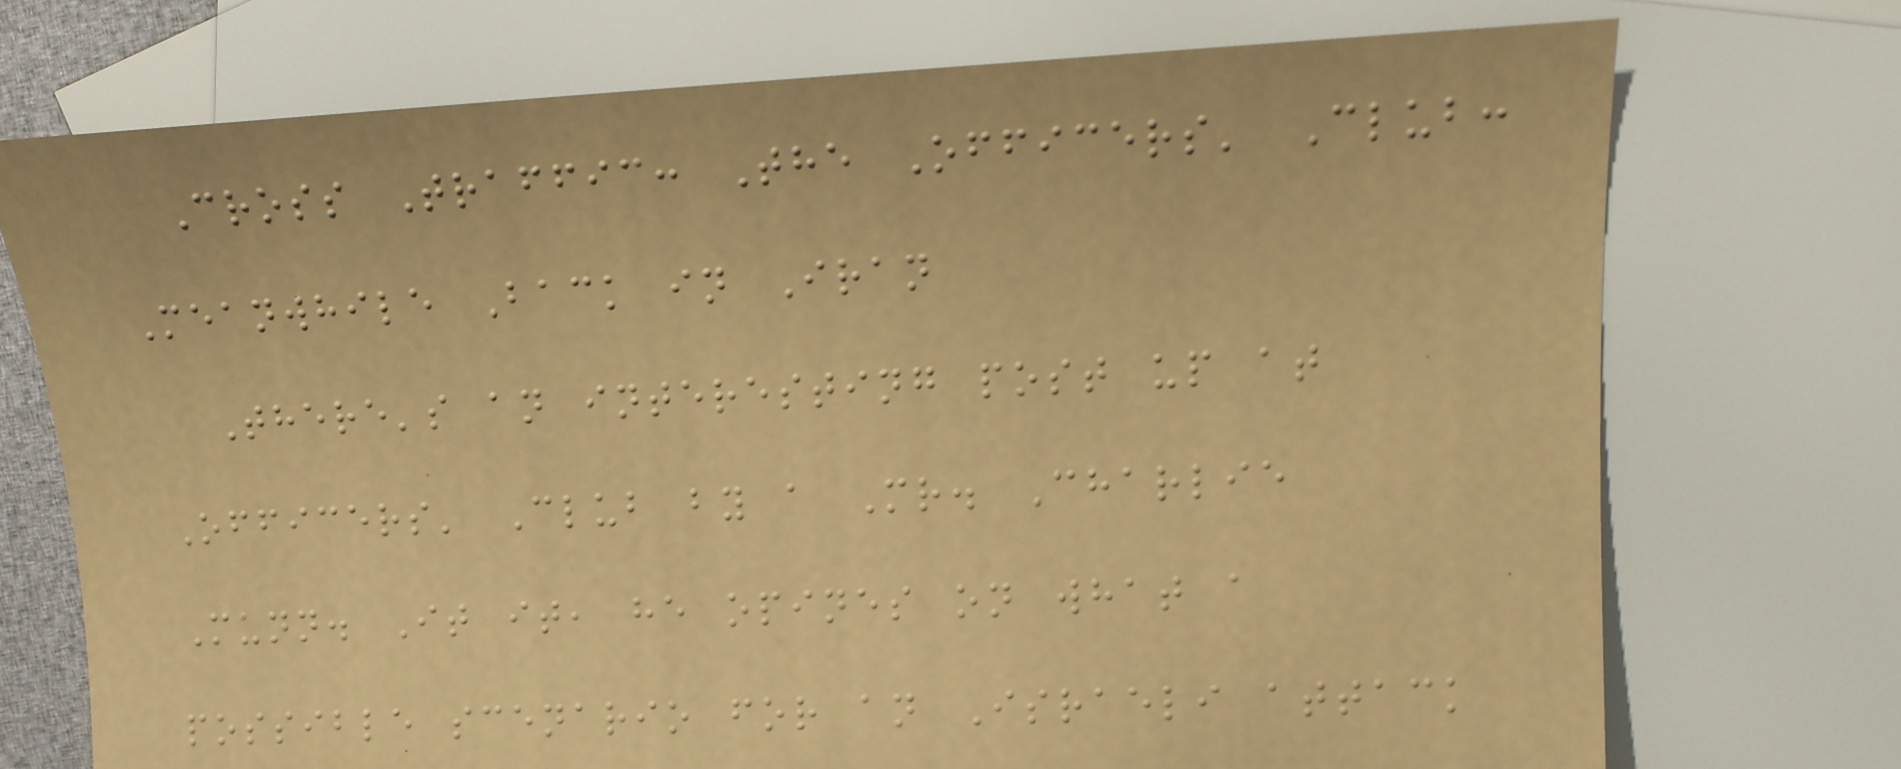Cross Traffic: The Officers' Club:
Meanwhile Back in Iran
There's an interesting post up at
Officers' Club by a Mr. Charlie
Munn. It it, he opines on what a
possible scenario for an Israeli attack
